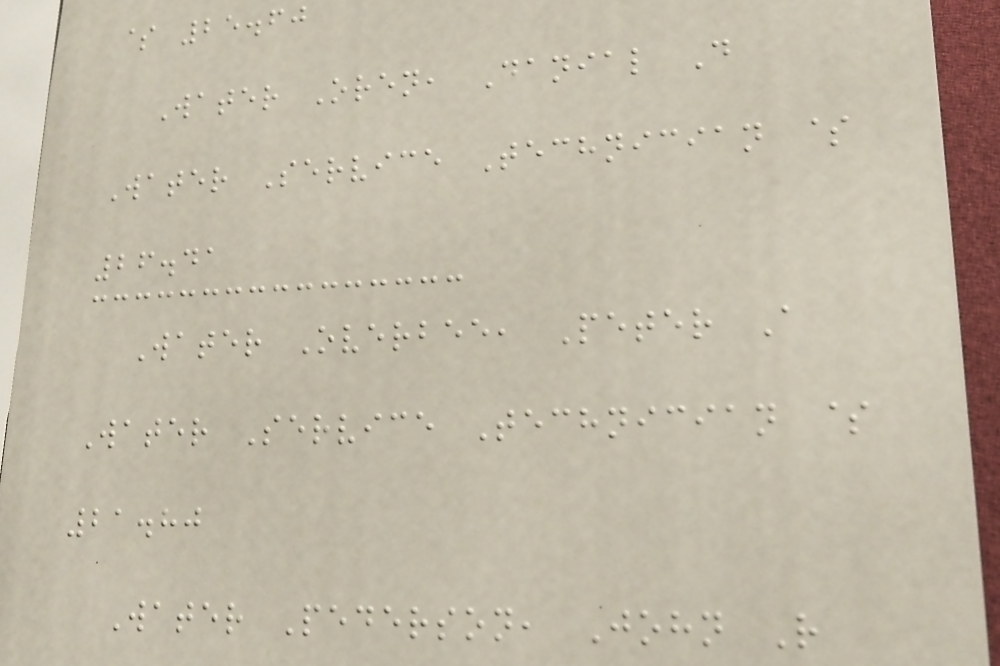$ 25.60
Water Oren, Danial D
Water Service Technician $
26.41
Water Overbee, Peter A
Water Service Technician $
21.80
Water Pederson, John R
